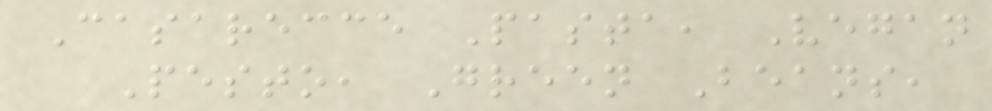Casarecce Pasta, Vegan
Pesto, Green Beans,
